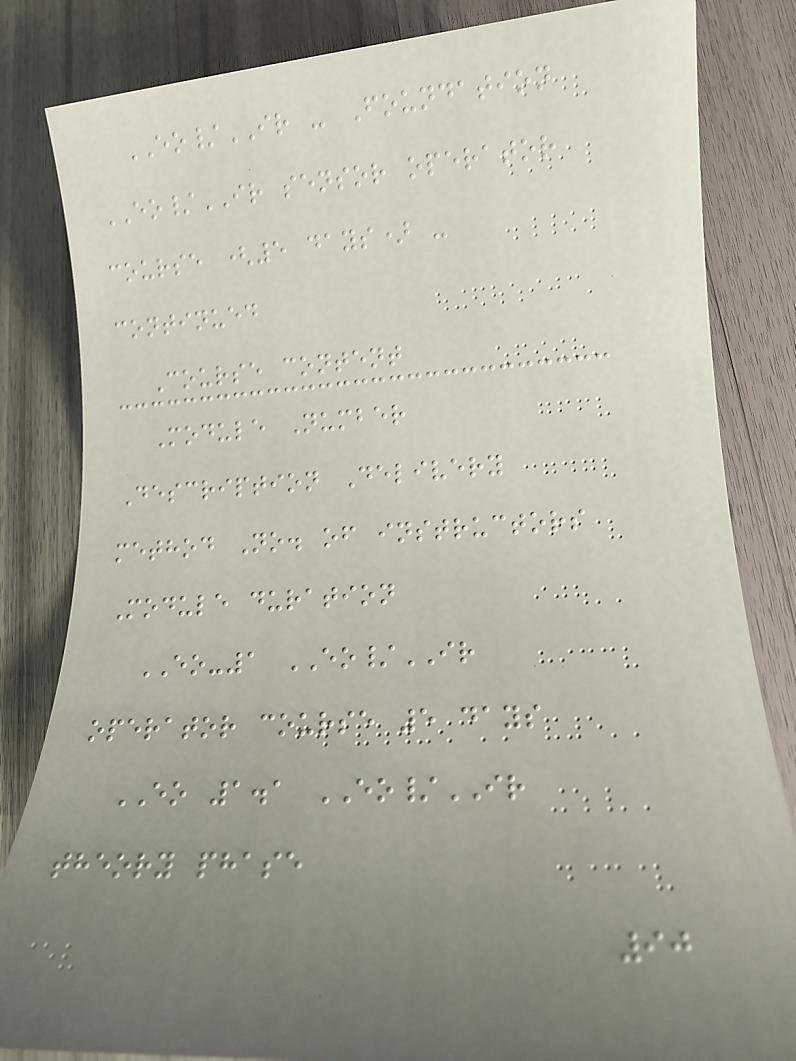EO/IR - Foundation
EO/IR sensor operator
course (5 days) -
continued
Course content
Module Number
Description Delivery
method No. of instructors
Module duration
EO-1 EO/IR
operator course 5 days
EO 1.1 EO/IR
theory phase
90
